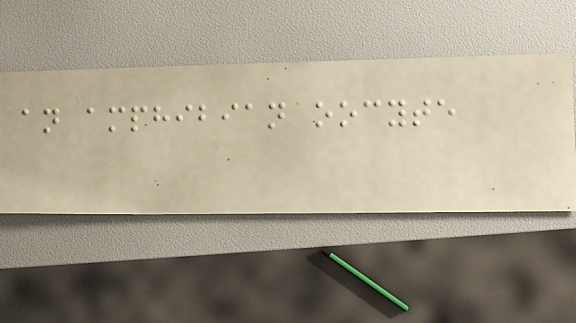an amphibian oocyte
